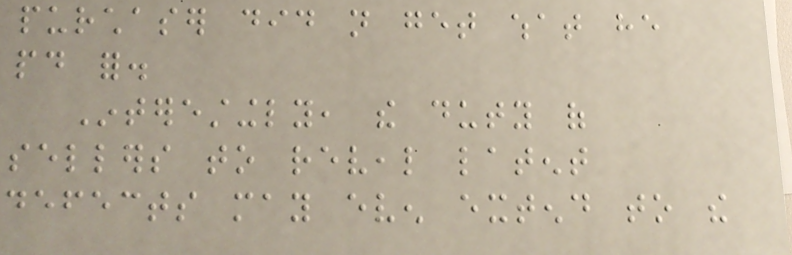purchaser did not get what he
paid for.
Interestingly, the duty of
sellers to reveal latent
defects may even extend to the
